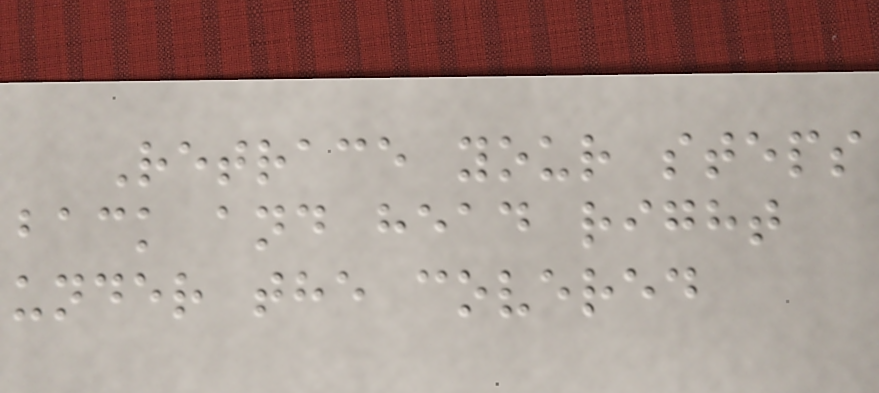Retrace your steps
back and head right
under the covered
